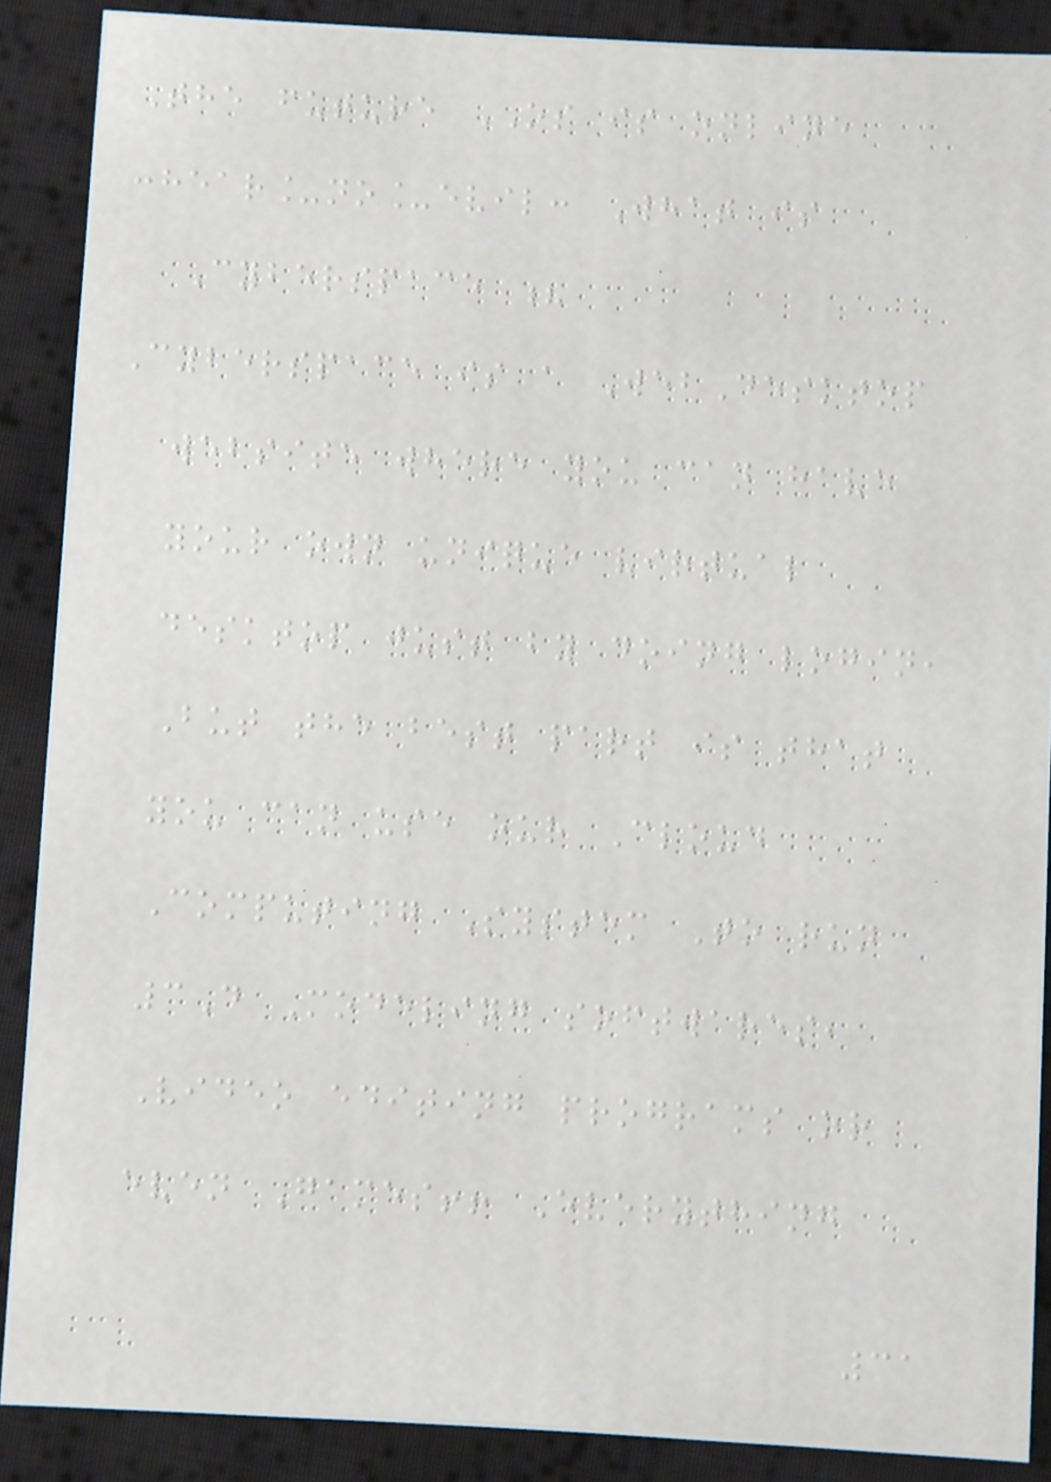The future OS is online
:hear_no_evil: What is
Cyberspace ?
Cyberspace is a WebDesktop
website where you can have
your own unique virtual
desktop just by doing login,
But the best part is that
you can use our Cloud
Computing System To run
3D Modeling softwares,
Video editing programs or
even Games!! Everything
31
